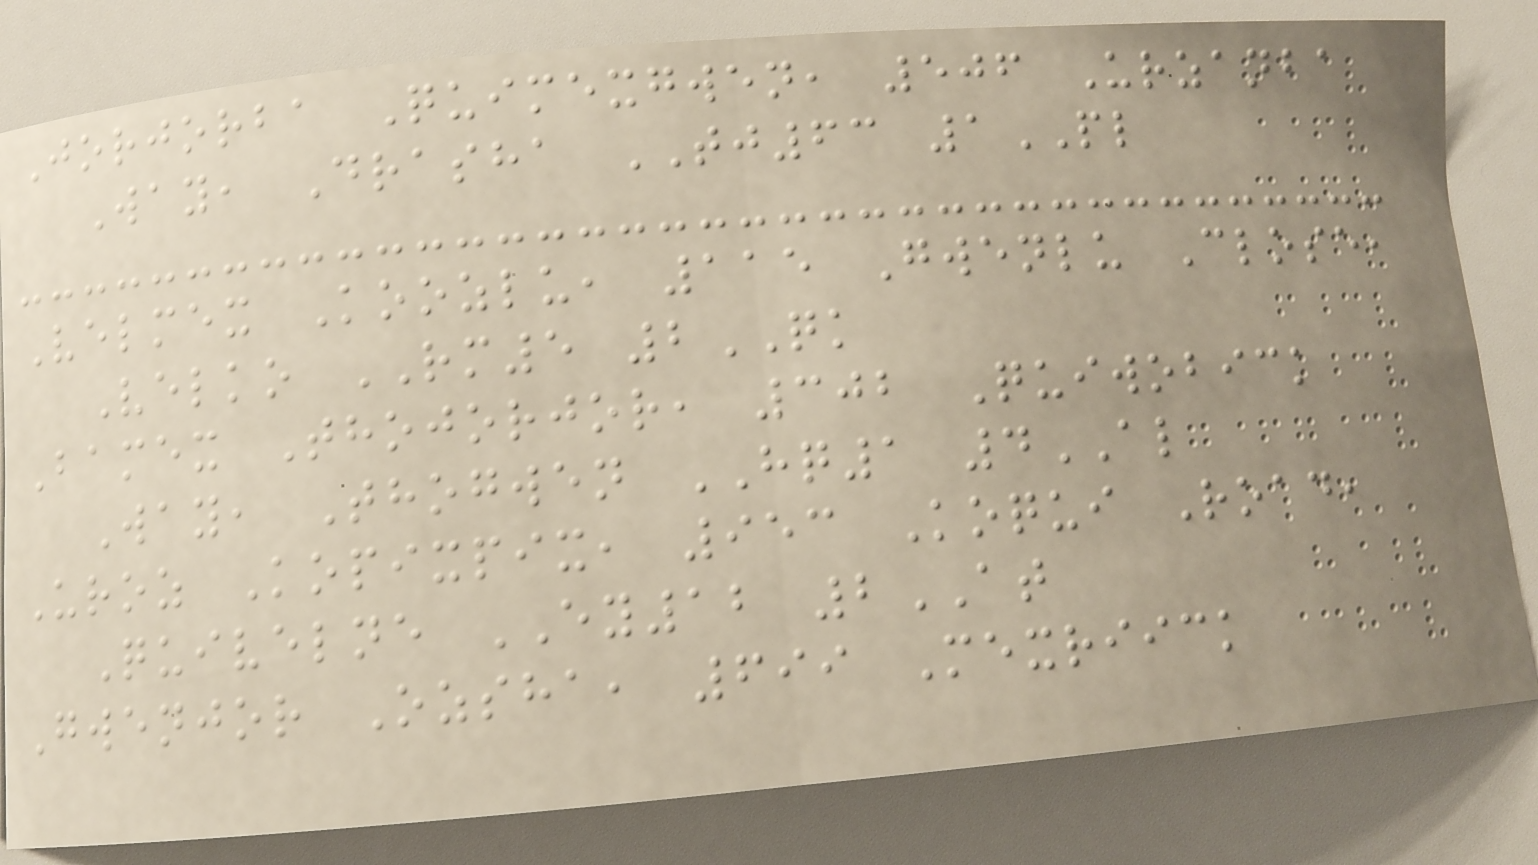Jorjorba Quimexgwen, 506 Urzanba
Way, Drasha TJ63 1PL
Velmex Koozlu, 115 Gwenlu Close,
Velko RM5 2QK
Bamex Thojorjor, 302 Quiwobick
Way, Thogwen HQ1 4AL
Uroz Kopixpix, 953 Koqui Road,
Quivelne EY12 2AT
Gwenjor Ozsha, 699 Mexriick
